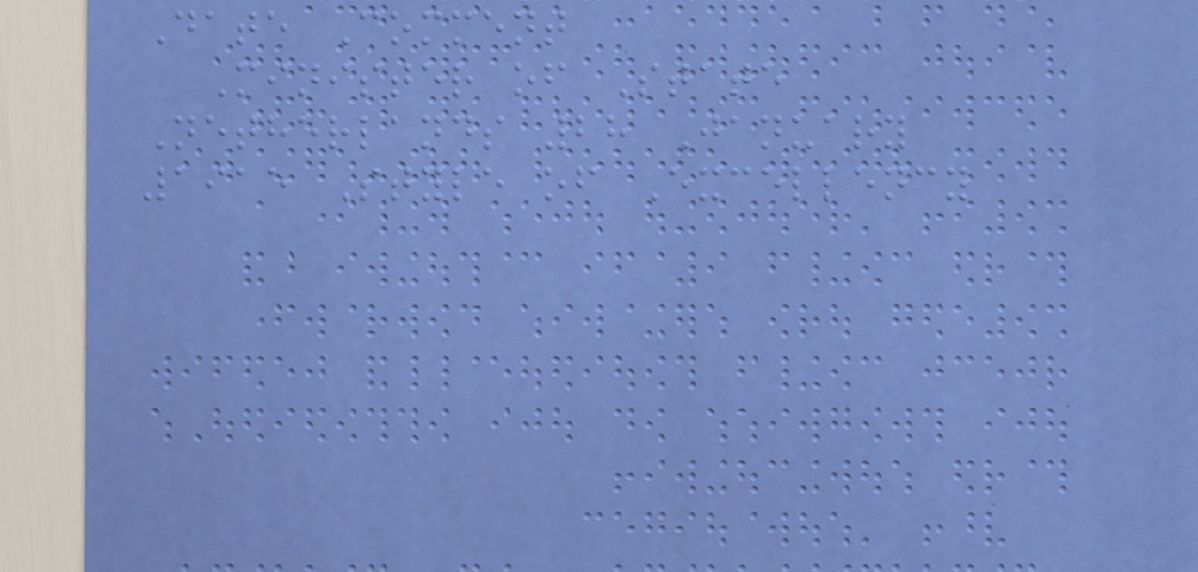Date Comment
Minister of State
Netherlands 28 January
1915 Style of Excellency
